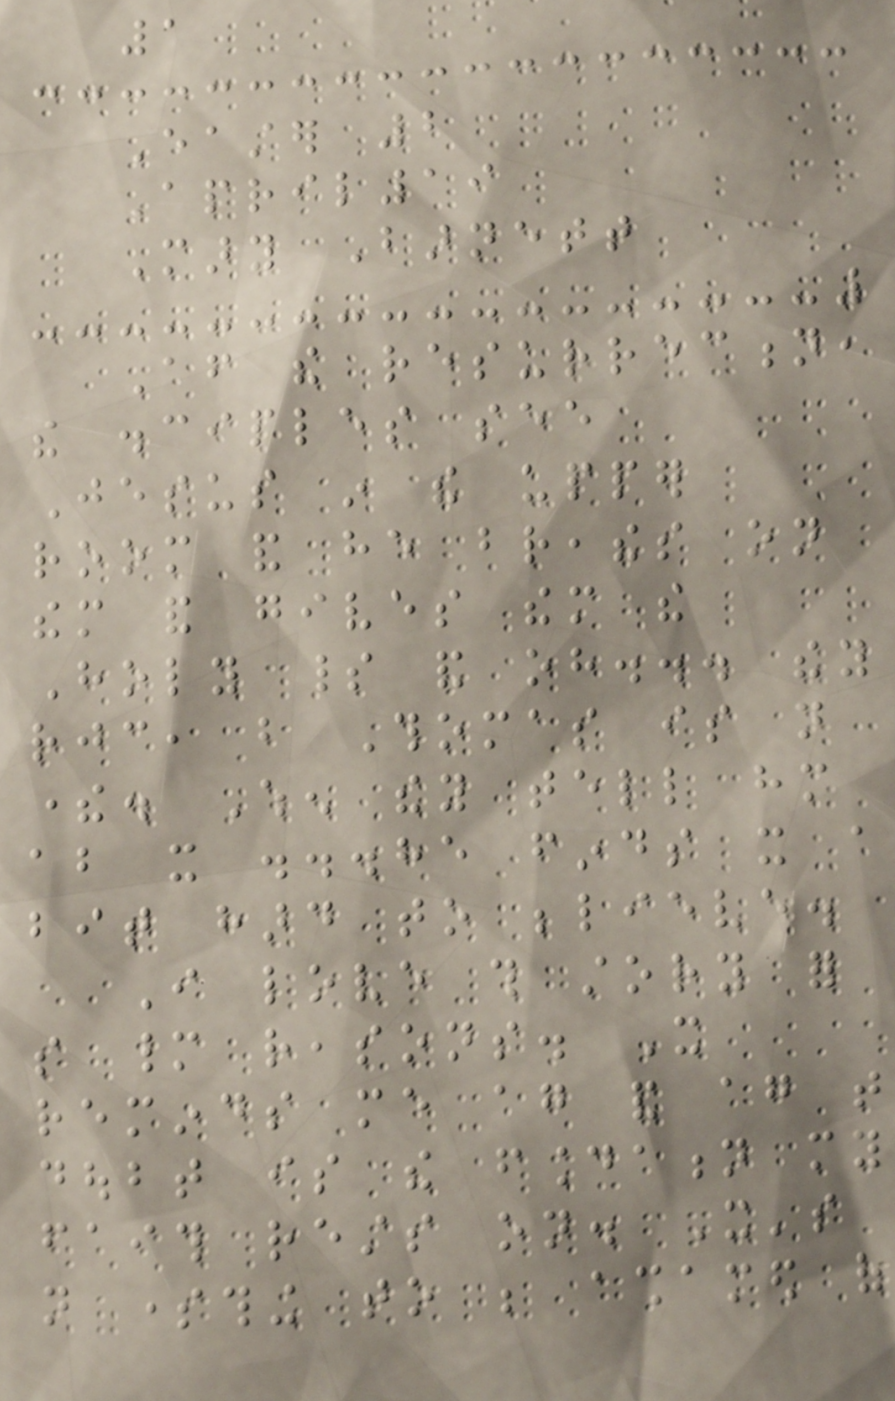1
Easter 2
April19
Mary Barnett
After the resurrection,
the disciples see
Jesus in the upper
room and he breathes on
them and gives them the
Holy spirit and oh... they
rejoice, but Thomas is not
there. When they tell him
about it ...he finds it a
bit hard to believe.
I love this story for
so many reasons. It
reminds me again and again that
doubt is the foundation my
faith rests on. It's
not something to be ashamed of
